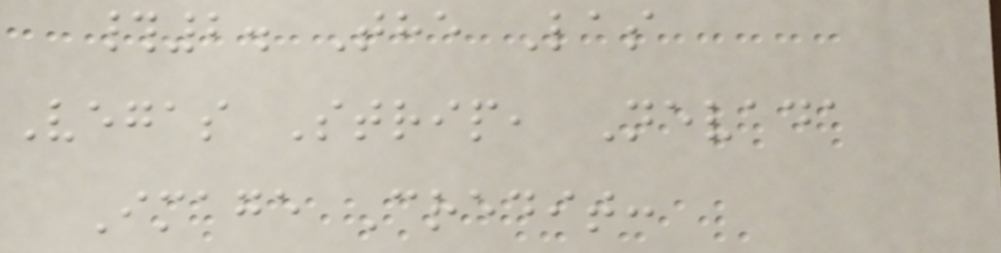#2. The Las
Vegas Strip, Nevada
Image Credit:
